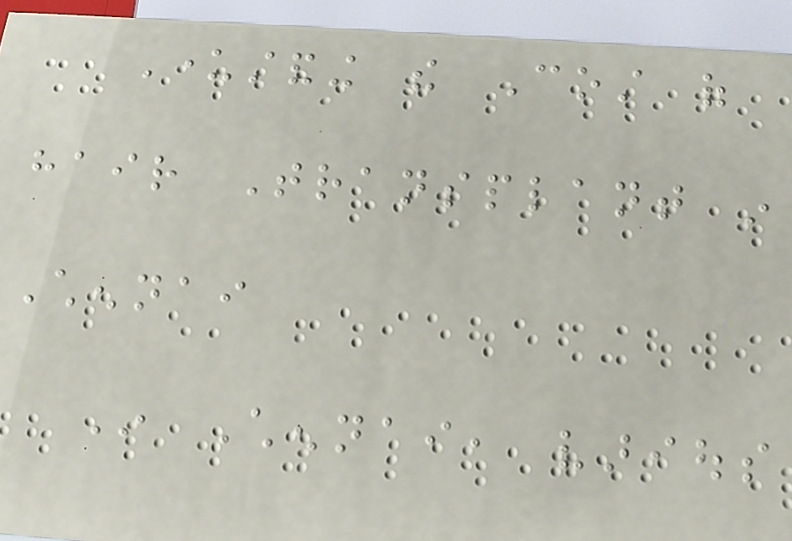Understanding the Cost of
hair Transplant in
Chennai
In Chennai, various
